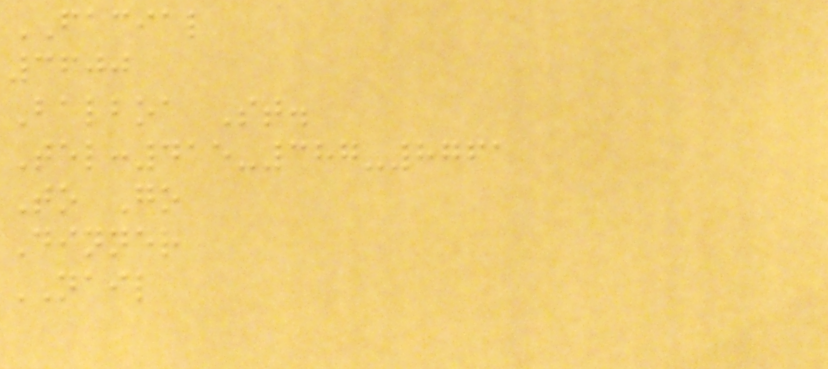FACIAL
3600
Balboa St.
Tel:415-387-8761
To Go
Dinner
NAIL
